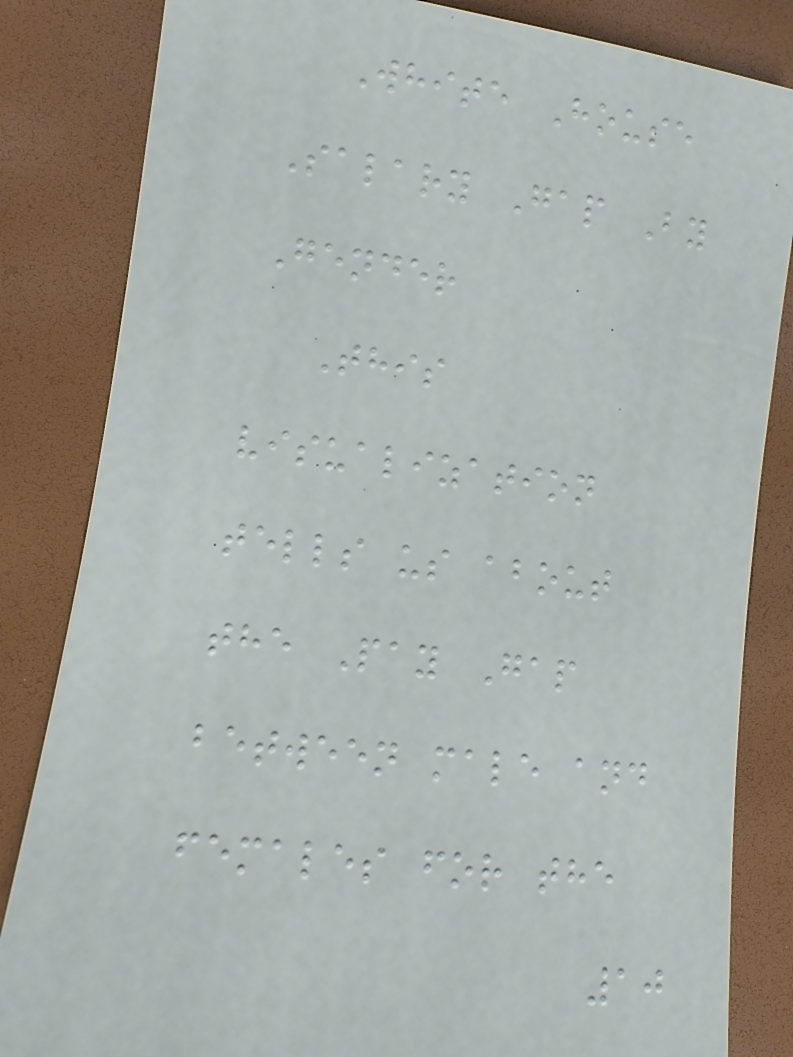White House
Salary Gap By
Gender
This
visualization
tells us about
the Pay Gap
between male and
females for the
10
